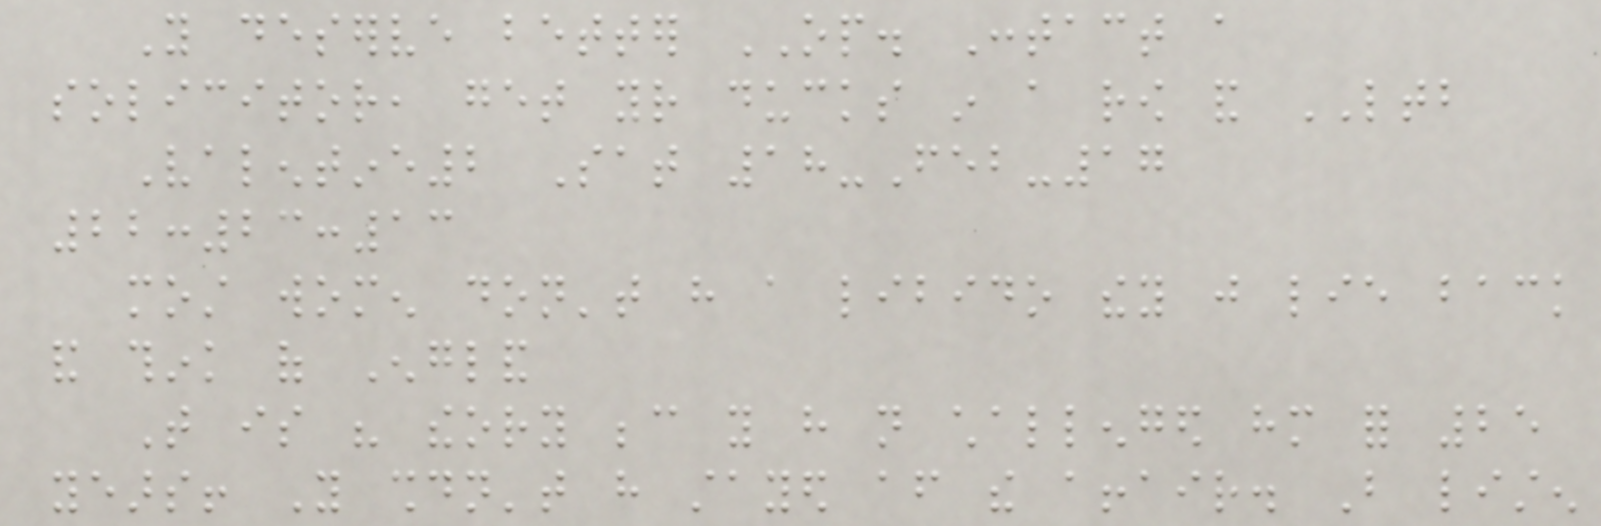You deserve better OP. Contact a
solicitor, get your ducks in a row and LTB
Valentine2 Sat 18-Feb-17
22:23:13
most women don't have a libido they just lie back
and think of England
That is his theory because you have not challenged him for 25
years! You shouldn't have stayed after the affair. But listen
